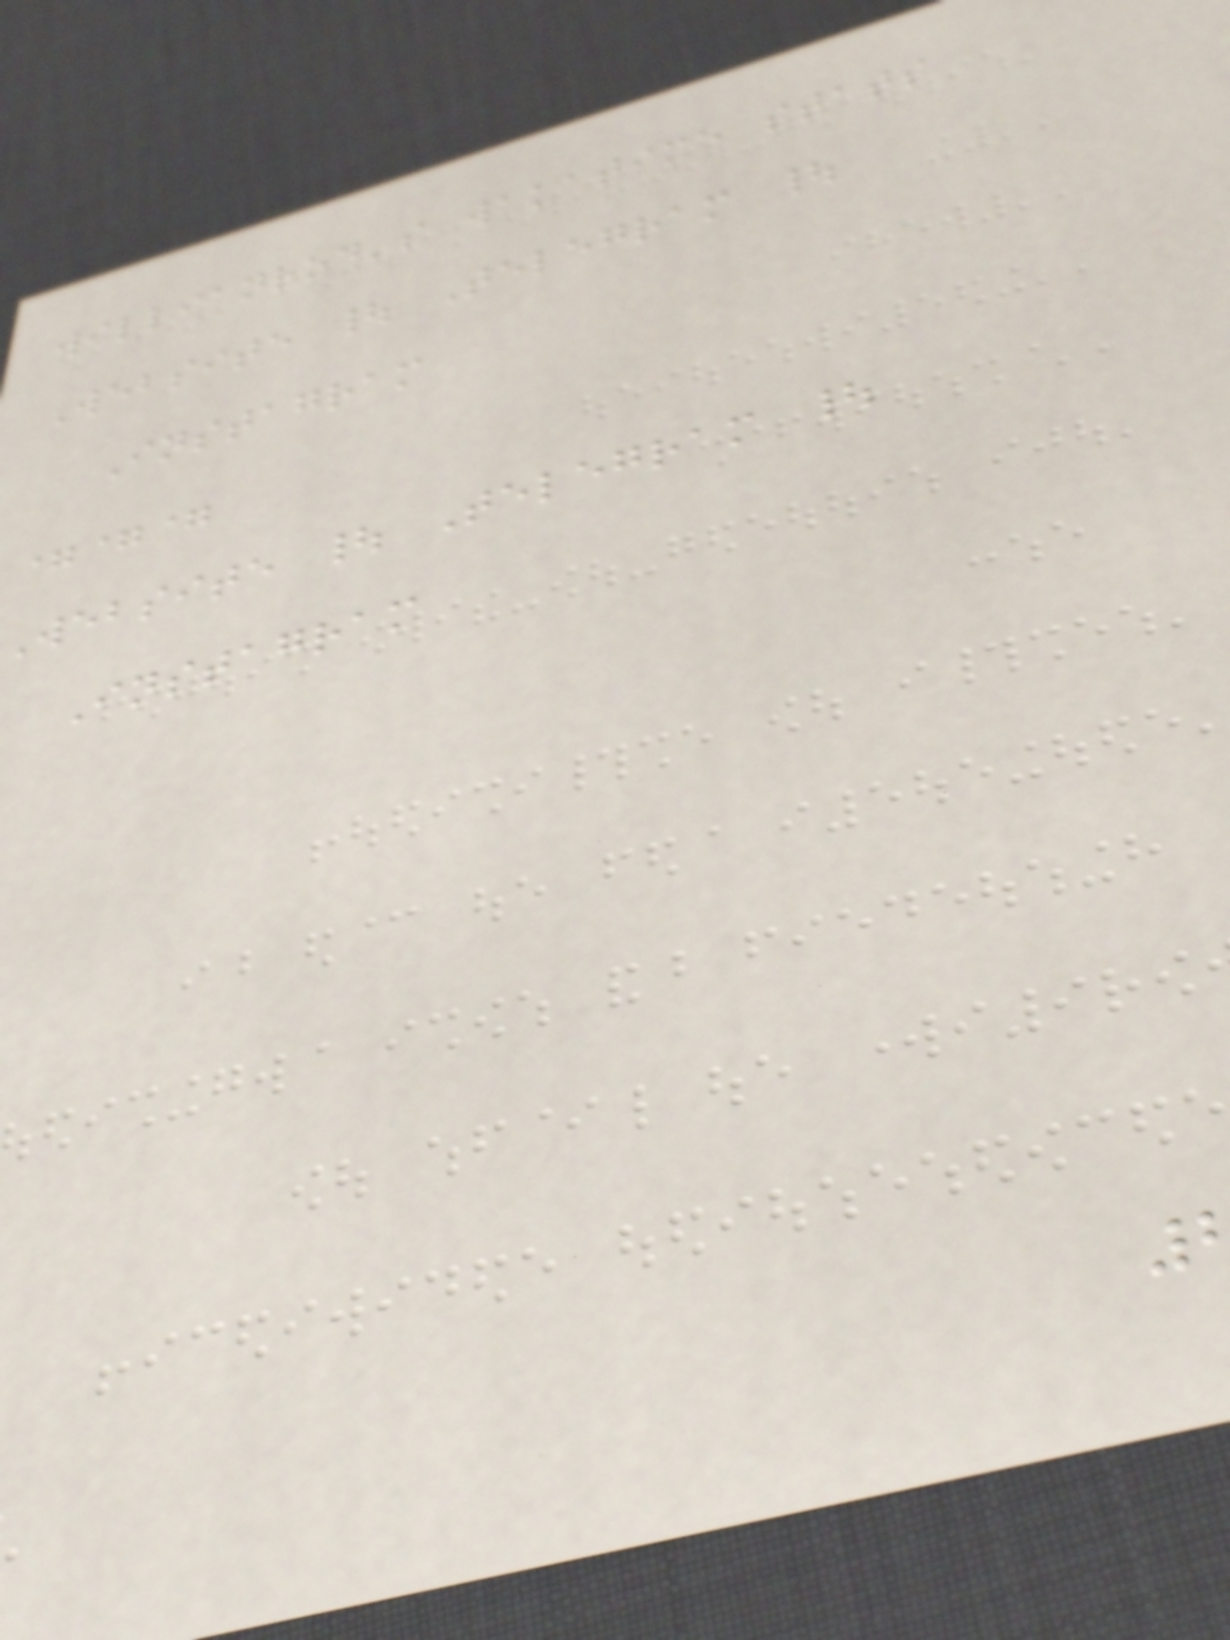willianrod's wakatime stats
Website | Telegram |
Instagram
===
Website | Telegram |
Instagram
